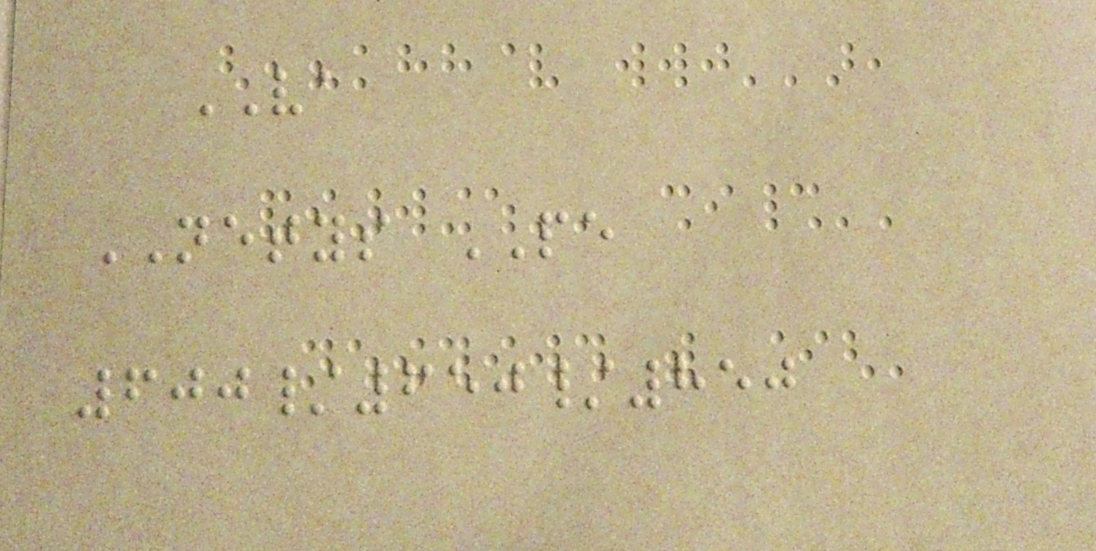VA
NETYS PE
600/650/850
